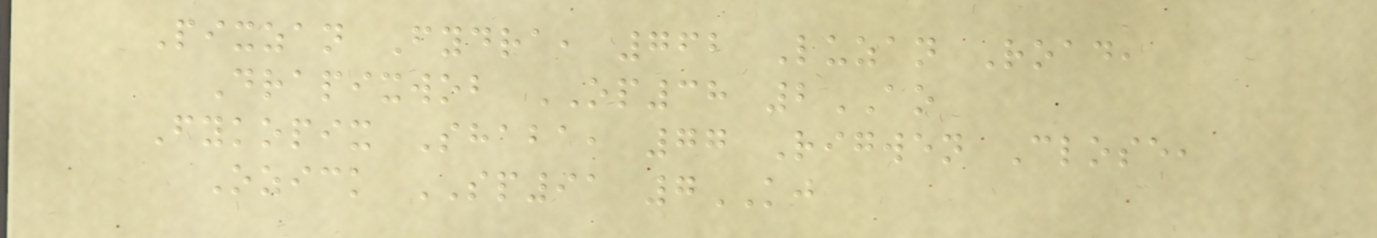Pixzan Fydra, 762 Luzan Road,
Drapixwob OP38 2AO
Fykopix Shaba, 77 Rigwen Close,
Ozick SP91 7KJ
